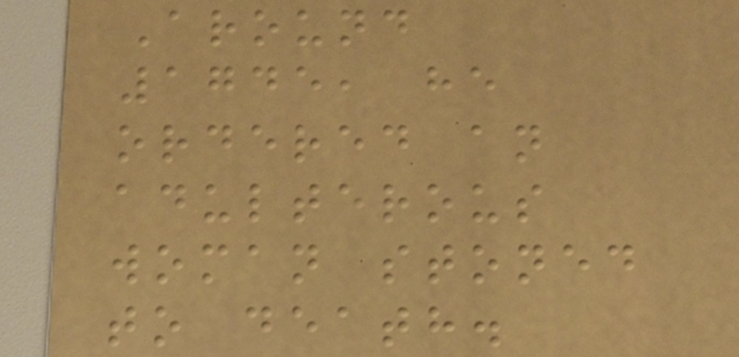Around
1745, he
ordered an
adulterous
woman stoned
to death.
